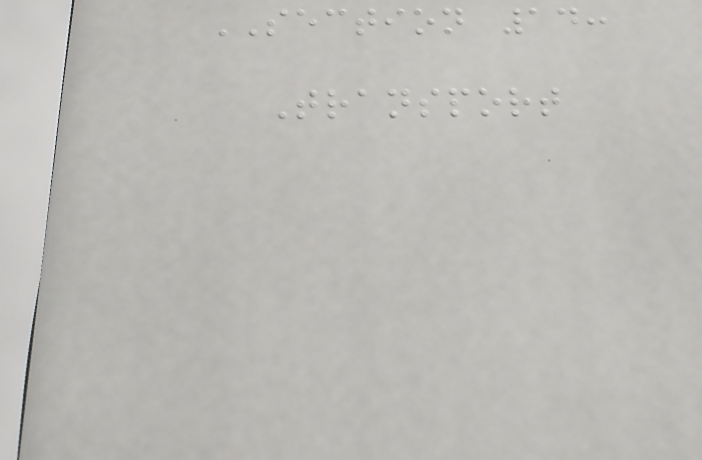SECTION 14:
Transport
